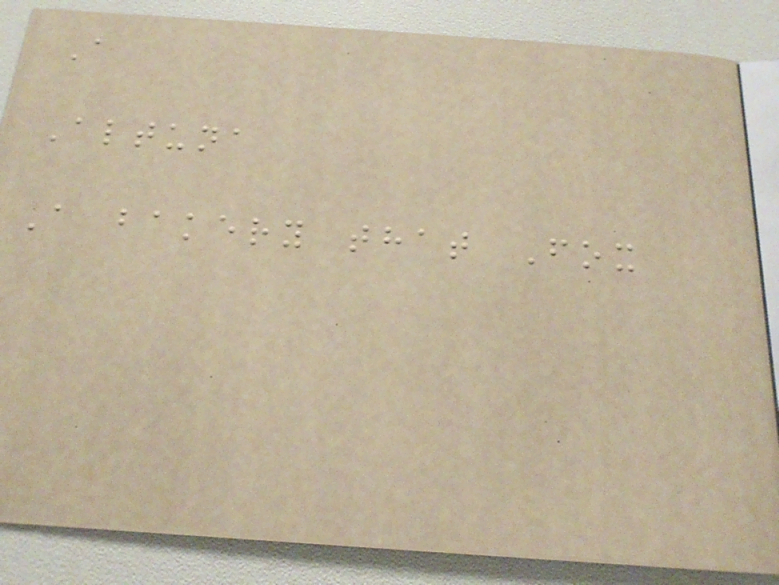A
Altuna
A bakery that Fox
